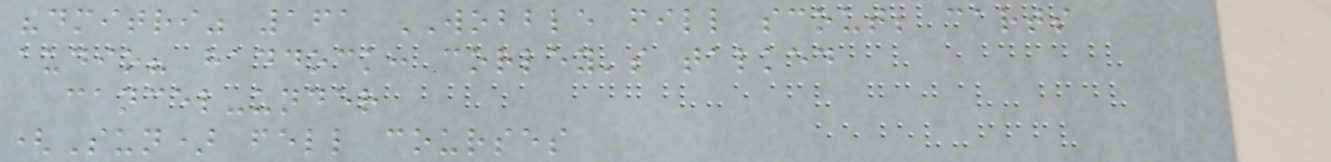"dmitri" 161 WOBBLE fill scout; carts
audio? haddock: corley's talked
cancel-under
(Sun) fell courses
